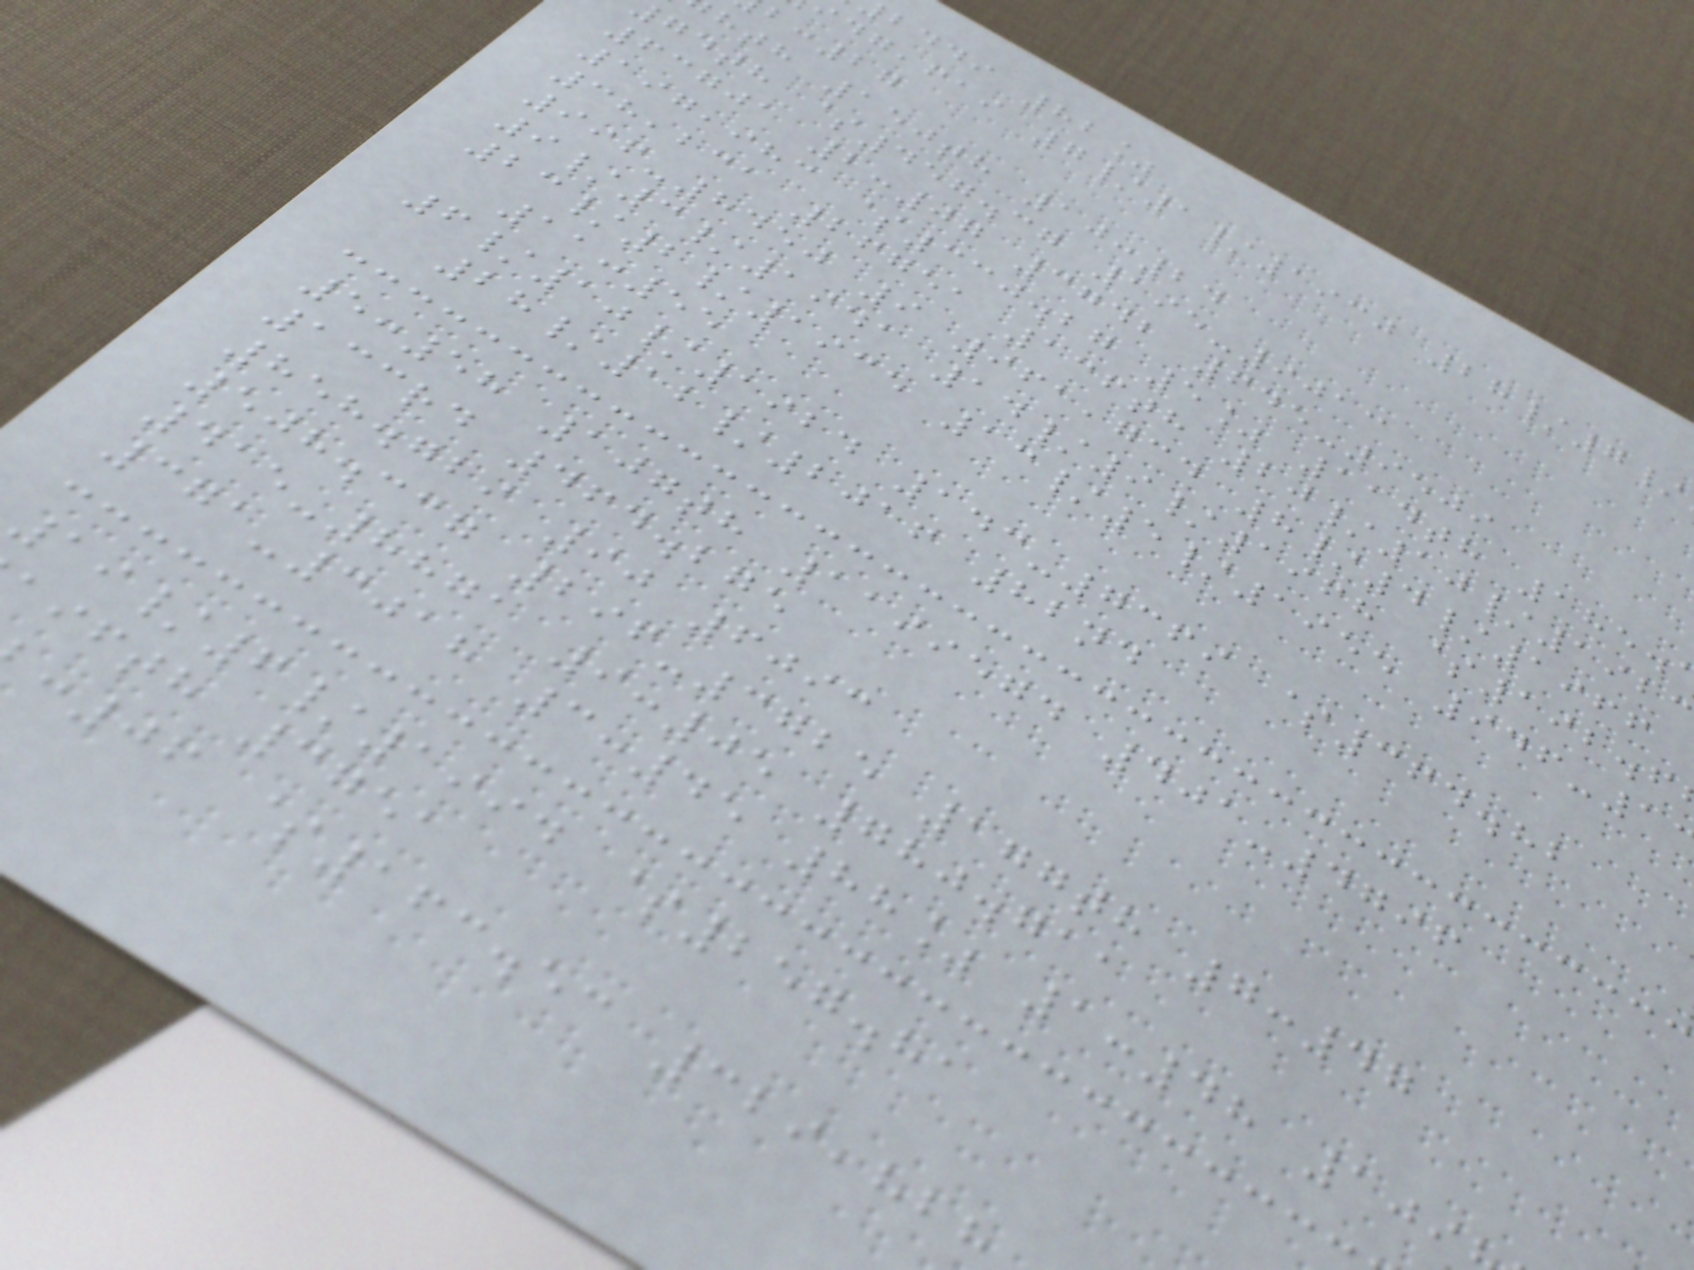bddi 82%
,fai 7/1/1930 28/7/
:27
hth 150th 10:24
gdth $457.37 195-9013
63701 2:07 3742 645-9509
197,983 $330.27 5% 114th 185.
38,231 26751 136th 20/10/1923
996-8450 9 961,734 8/4/1966
9/3/1941 14/9/1968 $192.6
23/2/1935 13/5/1955 946-1
11:55
6/10/1924 143-7369 $364.82
28/12/2016 82nd
5:58 107th 1199574 401-4796
133rd 464.275
858.729 90 6093
508.337 296-3725 177th 7:47
415-8871 9:05 780.711
371-3018 3:45 88% 1:48 109
19/6/1994 $257.81
ifth 3751
:06 $163.53 329,828
